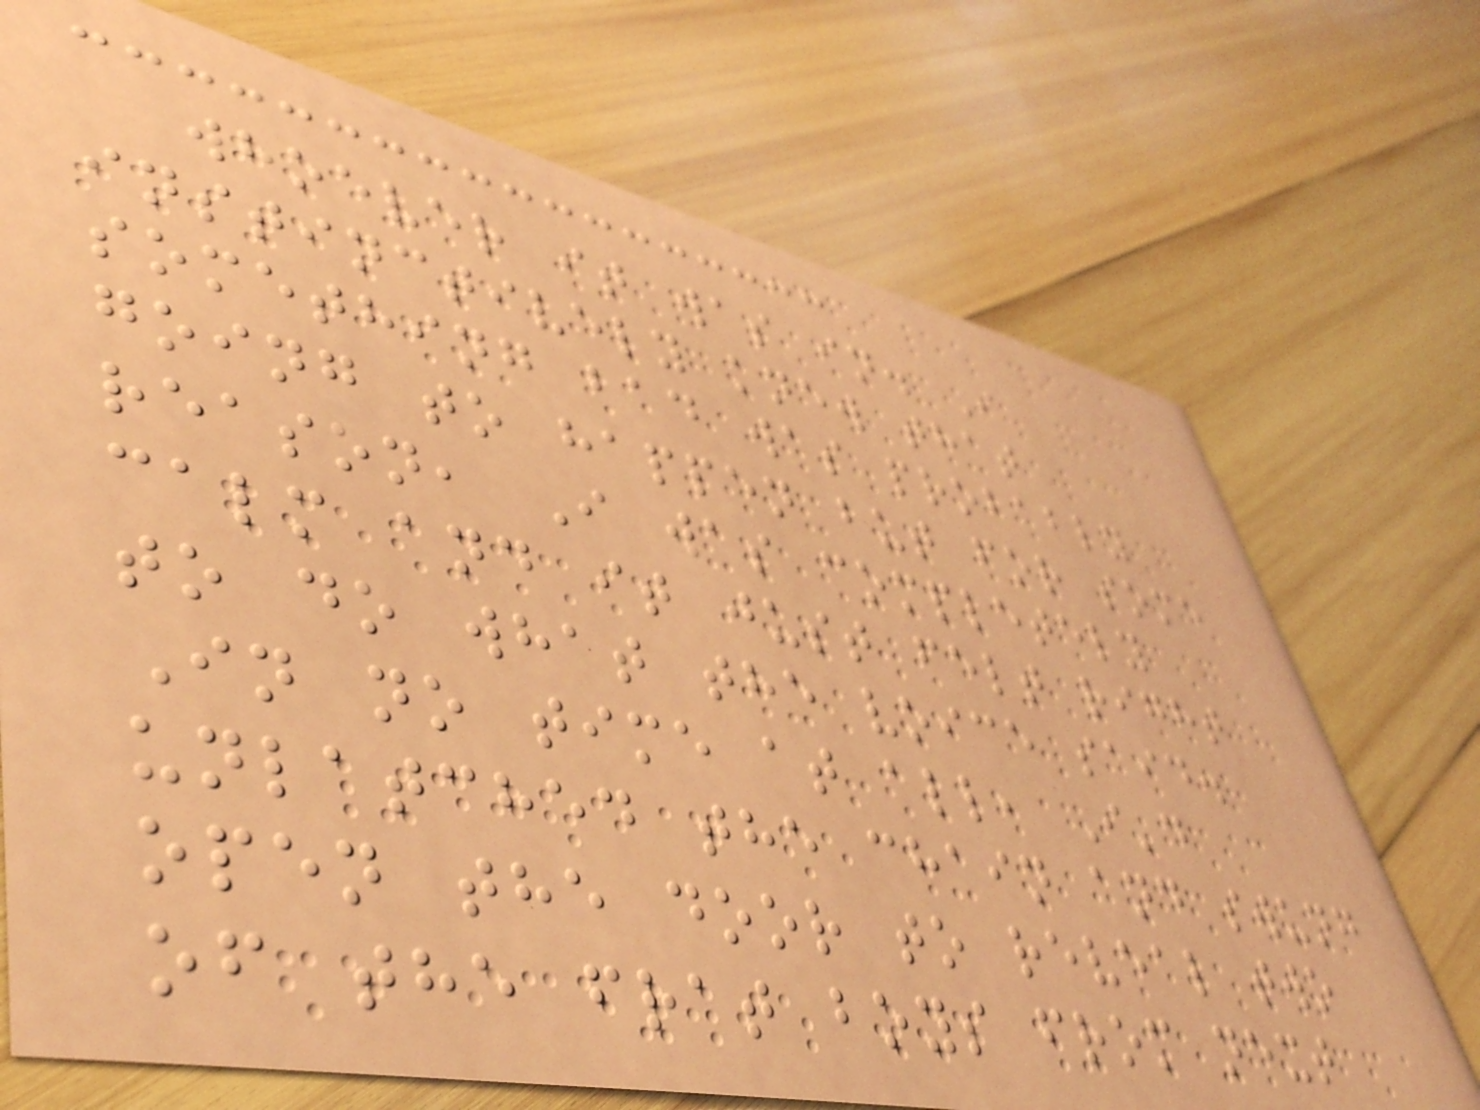whoever it was in. I
instinctively knew that
something bad was probably
going to happen but for some
reason, I was completely
calm and it just felt right
to do what the voice said.
In no time at all, I'd
unlatched the chain and swung
open the door to reveal two
of the frat boys from next
